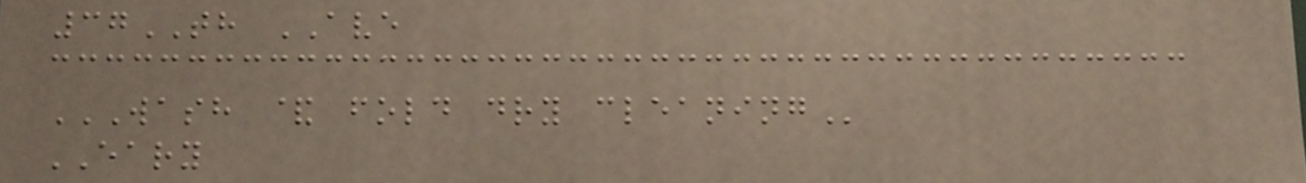37TH AVE
WASH & FOLD DRY CLEANING
EARY
